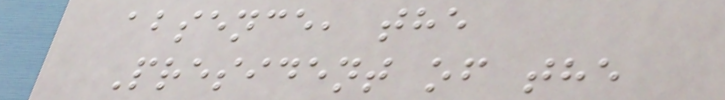absence, the
President of the
